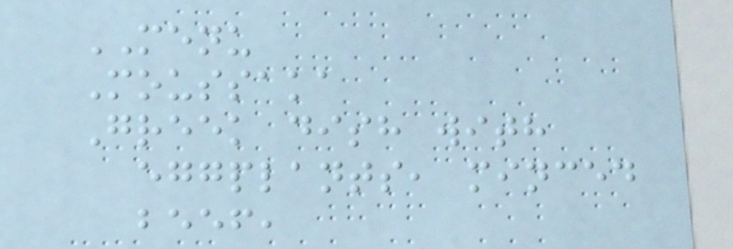MENU
Moussaka
Greek dish with
eggplants, minced
beef,
